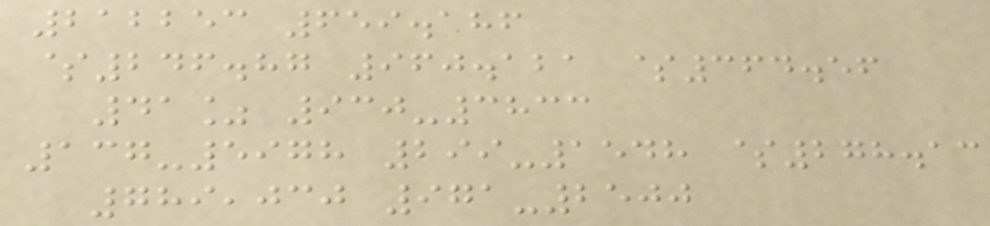212253 659.186
$246.87 960.121 $364.56
41% 930-3833
137-5978 299-1548 $278.13
789,030 971-2500
